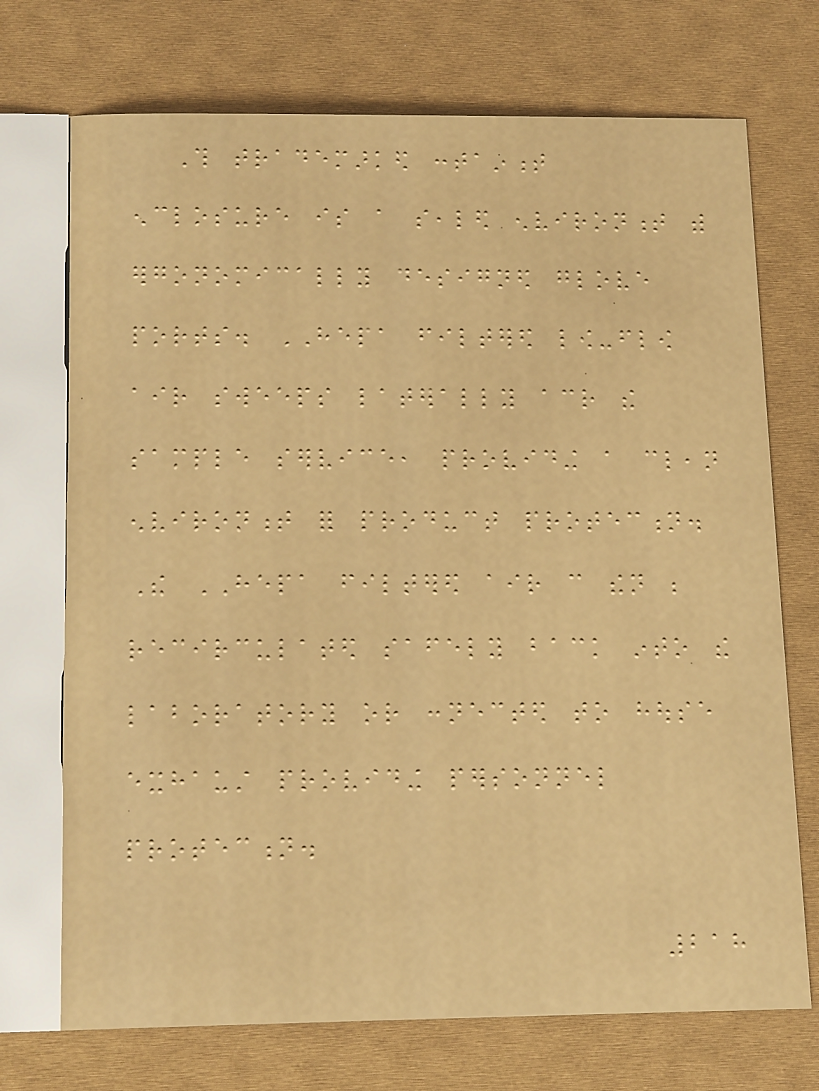This trademarked containment
enclosure is a sealed environment with
ergonomically designed glove
ports. HEPA filtered low-flow
air sweeps laterally across the
sample service, providing a clean
environment for product protection.
The HEPA filtered air can then be
recirculated safely back into the
laboratory or connected to house
exhaust providing personnel
protection.
218
